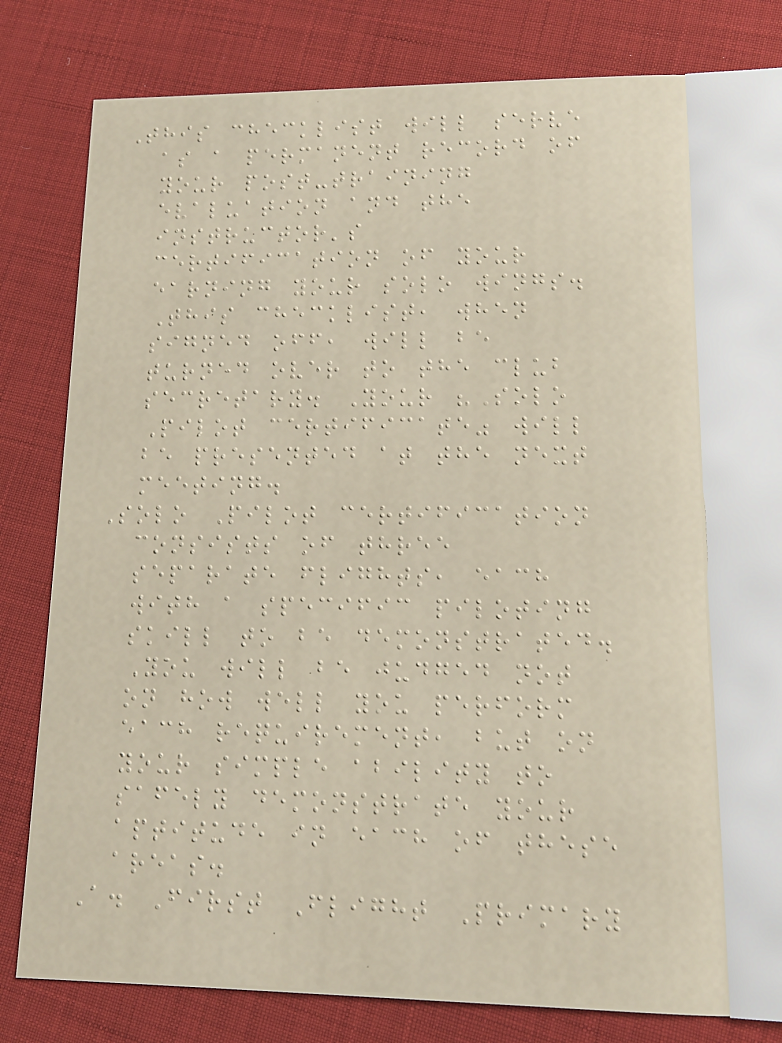This checklist will serve
as a permanent record of
your post-training
evaluation and the
instructor's
certification of your
earning your solo wings.
This checklist, when
signed off, will be
turned over to the club
secretary. Your "Solo
Pilot certificate" will
be presented at the next
meeting.
Solo Pilot certification
consists of three
separate flights, each
with a specific piloting
skill to be demonstrated.
You will be judged not
on how well you perform
each requirement, but on
your simple ability to
safely demonstrate your
aptitude in each of these
areas.
A. First Flight Primary
